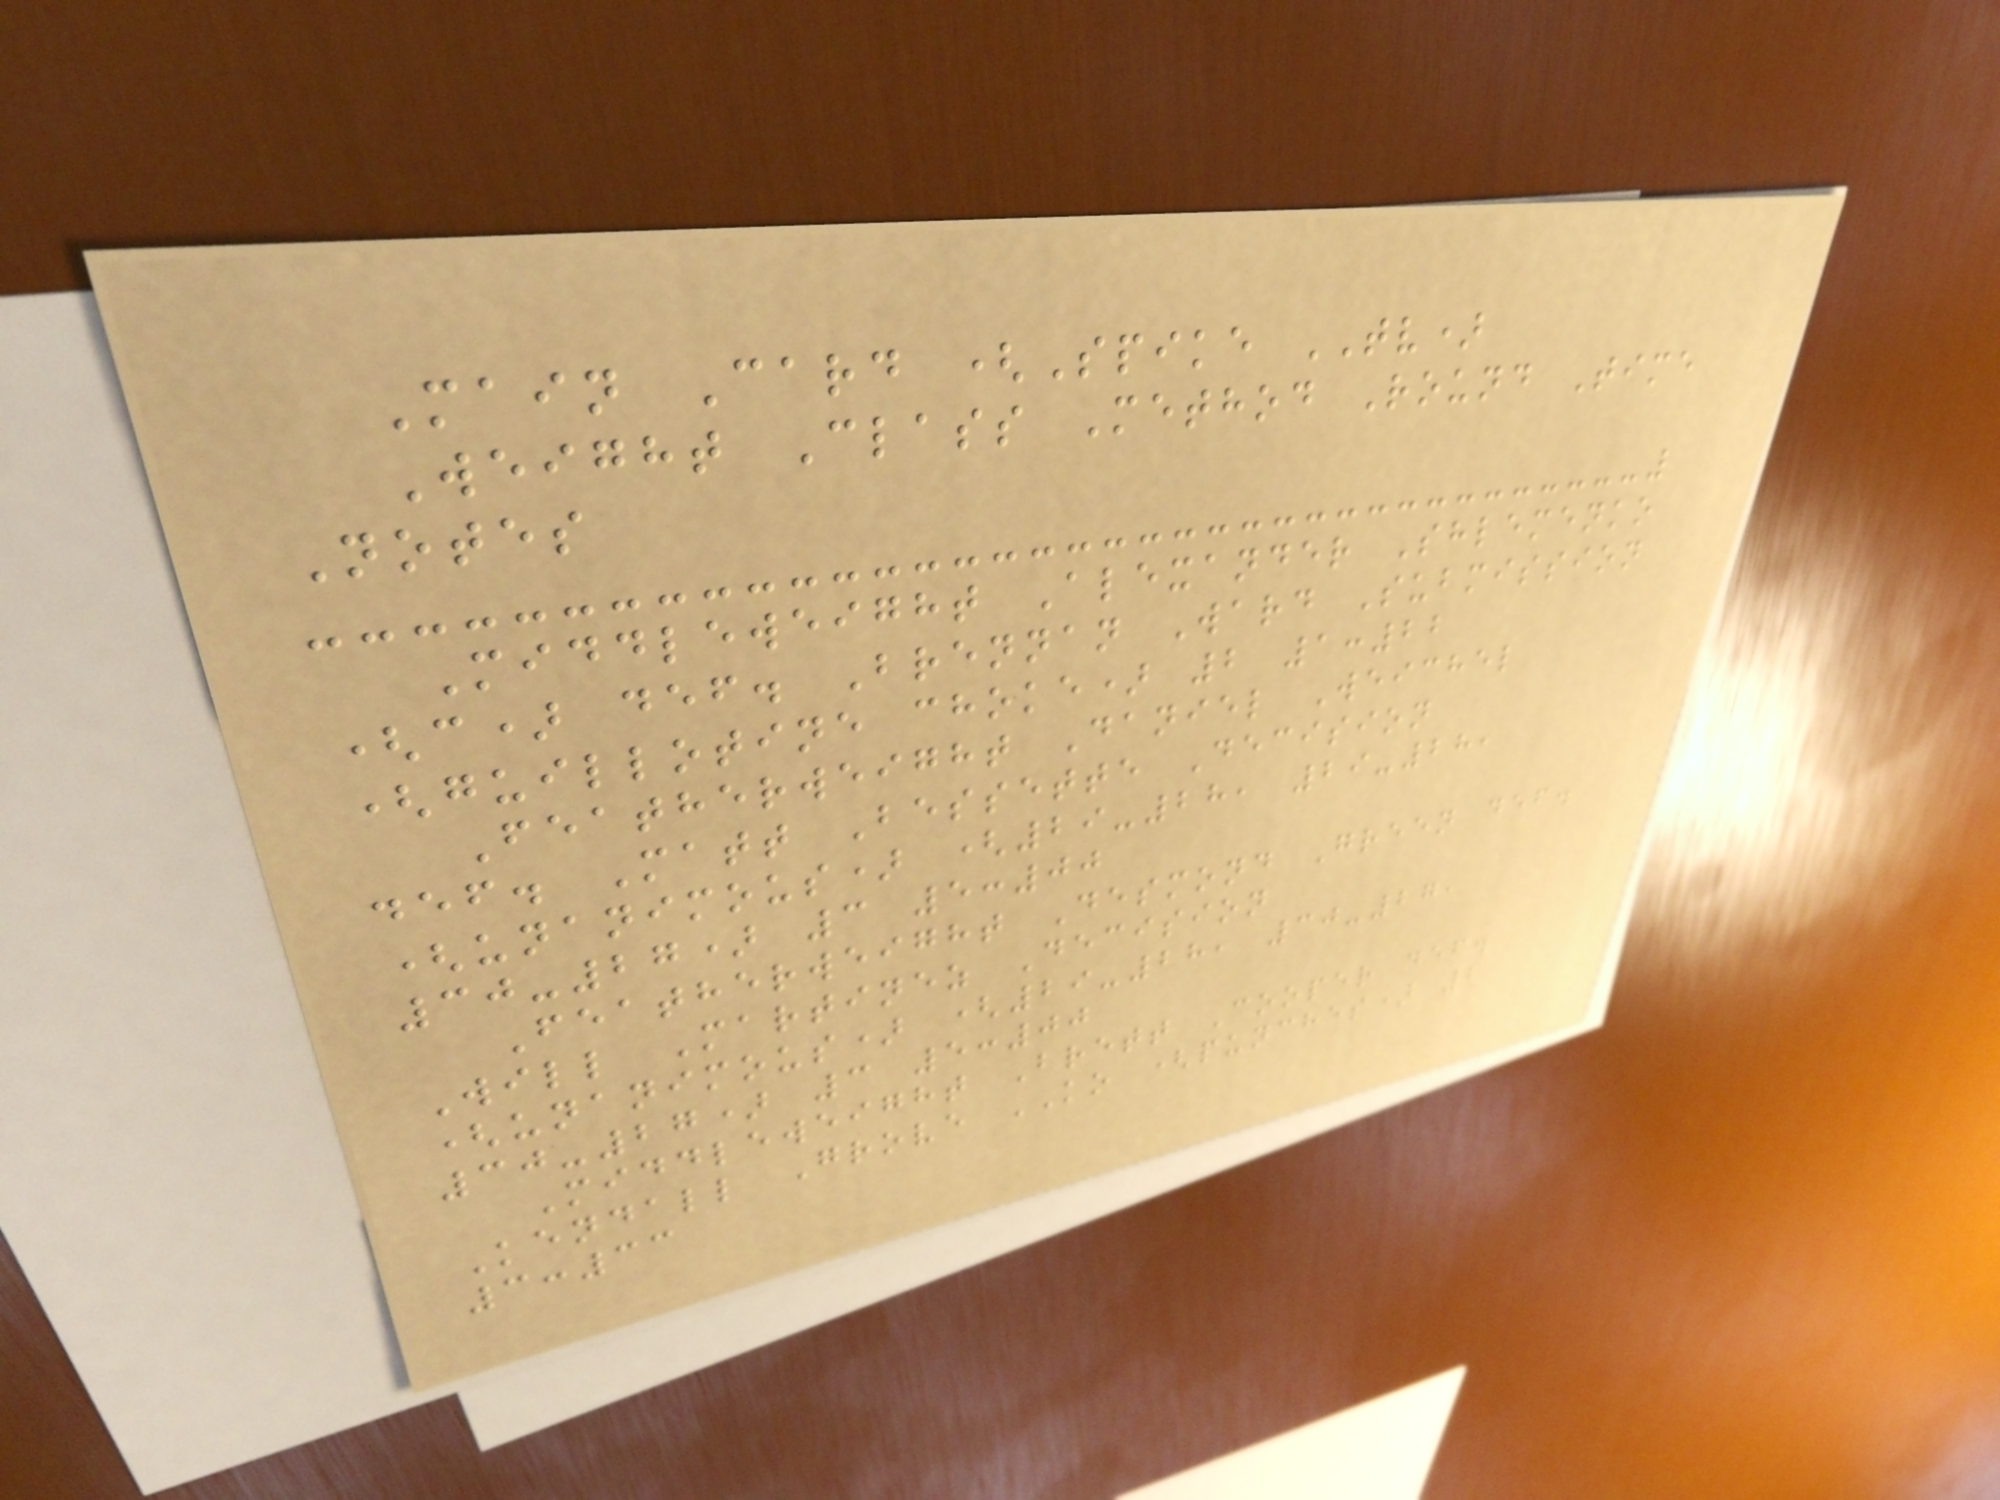Main Card (Spike TV)
Weight Class Method Round Time
Notes
Middleweight Alexander Shlemenko
(c) def. Brennan Ward Submission
(guillotine choke) 2 1:22
Featherweight Daniel Weichel
def. Matt Bessette Decision
(unanimous) (29-28, 29-28,
30-27) 3 5:00
Featherweight Desmond Green def.
Will Martinez Decision
(unanimous) (29-28, 30-27,
30-27) 3 5:00
Middleweight Brett Cooper def.
Kendall Grove KO (punches) 2
3:33
